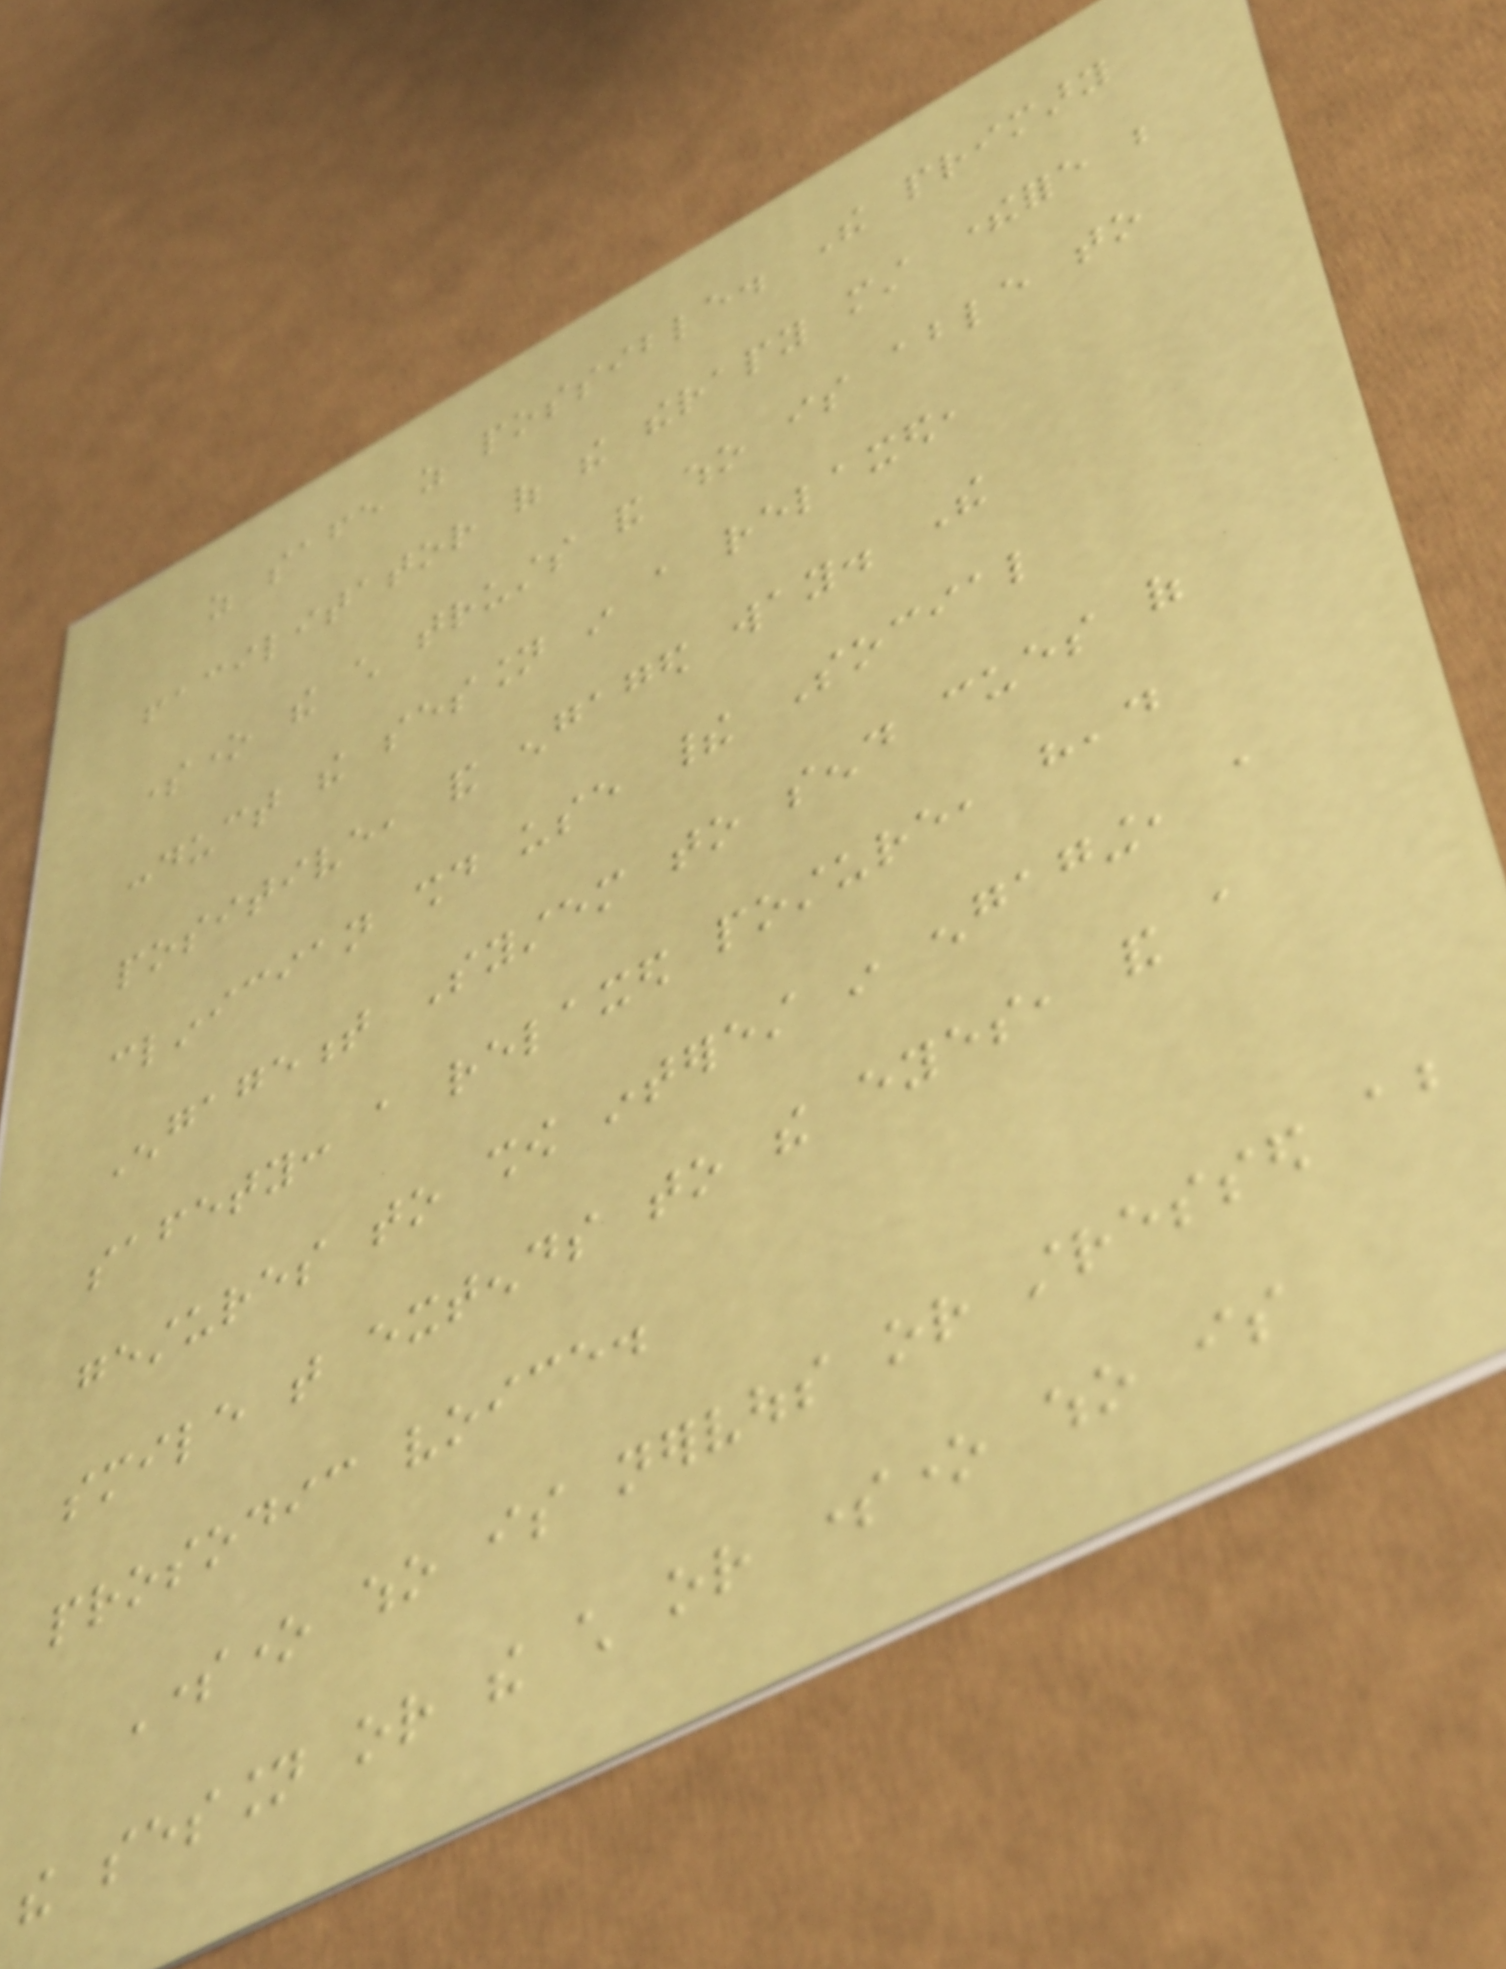as safe as possible. The primary
facilitator of the therapy must therefore be
someone the child trusts and who is able to
conduct the session in a relaxed,
positive, and engaged way. The
clinician should use their Social
Engagement System to send cues of
safety: a relaxed posture, head
gestures to show interest in engaging, a
smile that extends to the eyes, and a
prosodic voice.
Someone who is nervous or stressed about
the session or the child or someone who is
